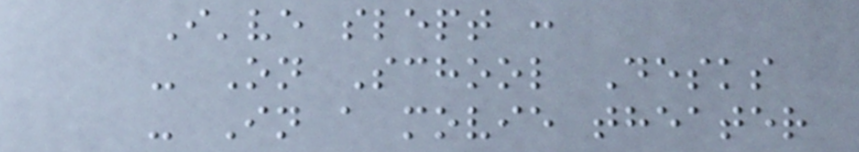I've slept :
- On School Desks
- In a movie theater
